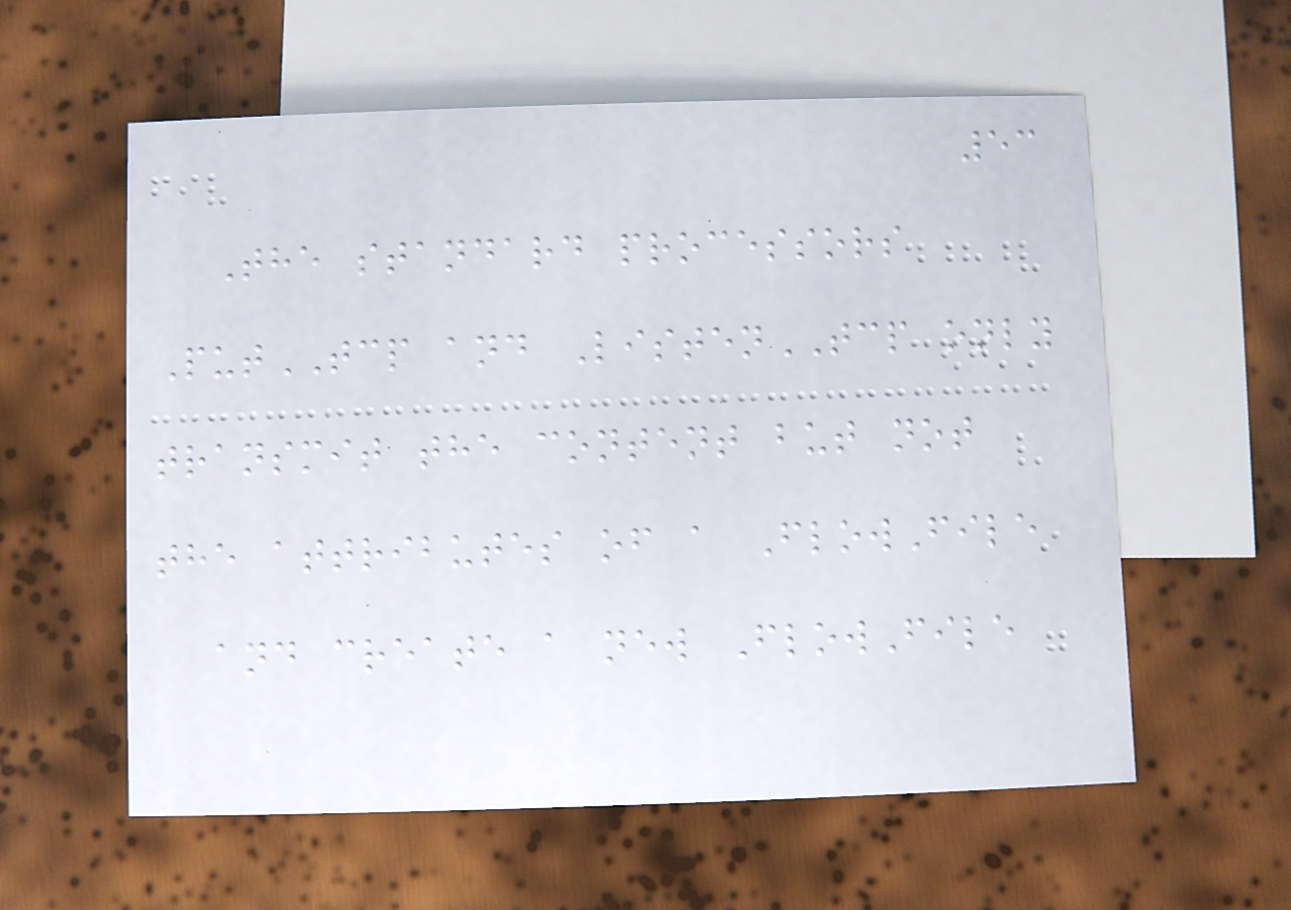53
The standard processors
PutTCP and ListenTCP only
transmit the content but not
the attributes of a FlowFile
and create a new FlowFile
